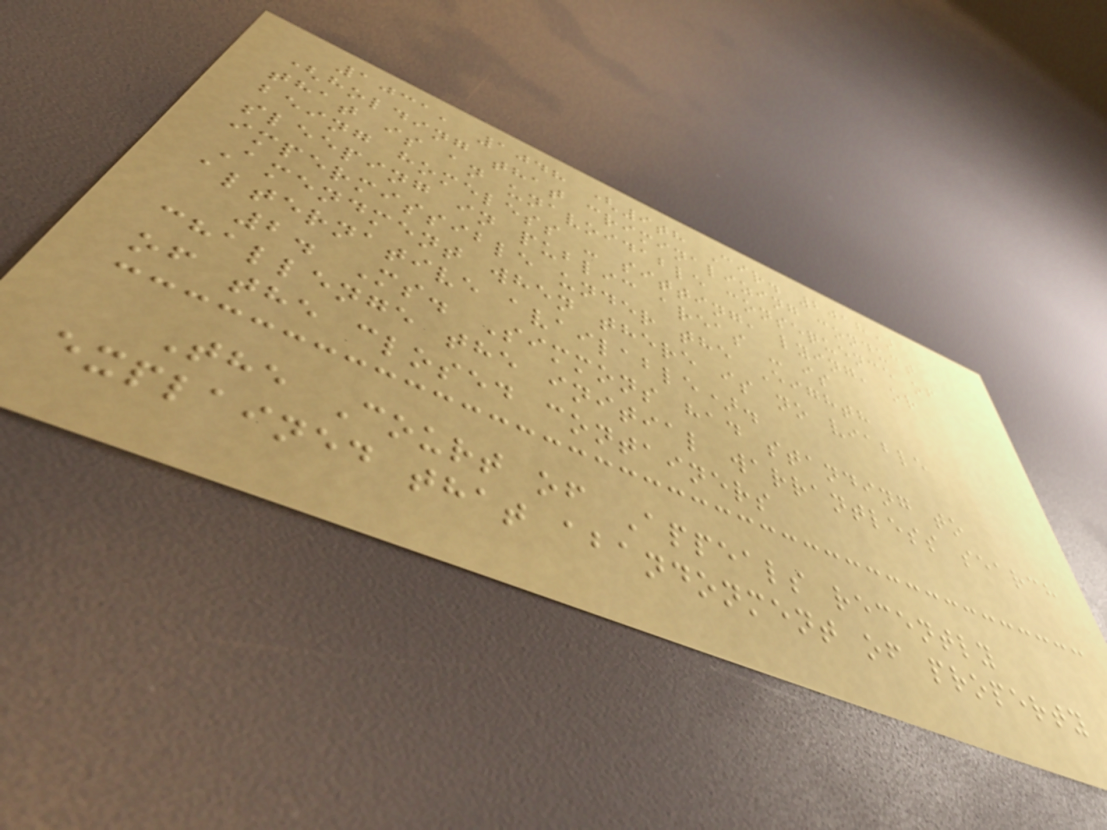1031, 1048 (9th Cir. 2018)
(holding that criminalizing conduct
that is an unavoidable consequence of
being homeless - sitting, lying, or
sleeping in public areas - is
impermissible under the Eighth
Amendment when there is no viable
alternative available).
2. Ms. Simmons had standing to
challenge the initial warrantless search
of the closed containers
The Court of Appeals recently
explained that abandonment of property
